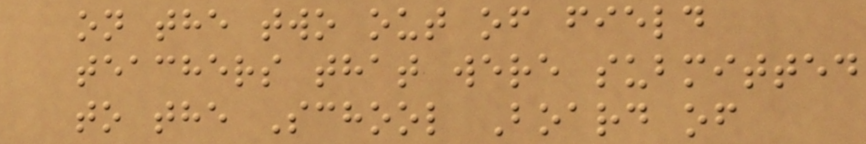on the two out of field
teachers that were submitted
to the School Board of
